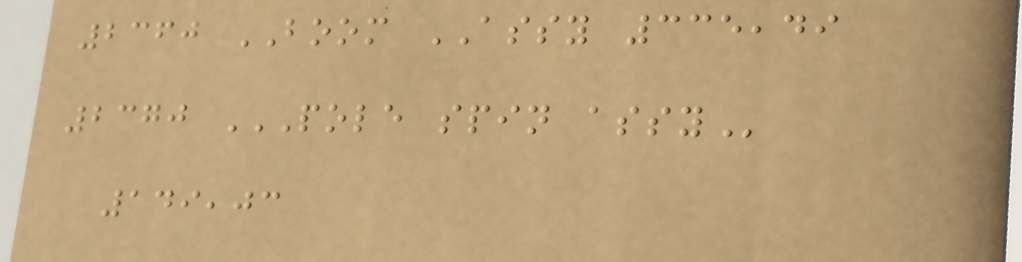2360 BOOM ASSY 335,49
2370 POLE SPIN ASSY
149,03
